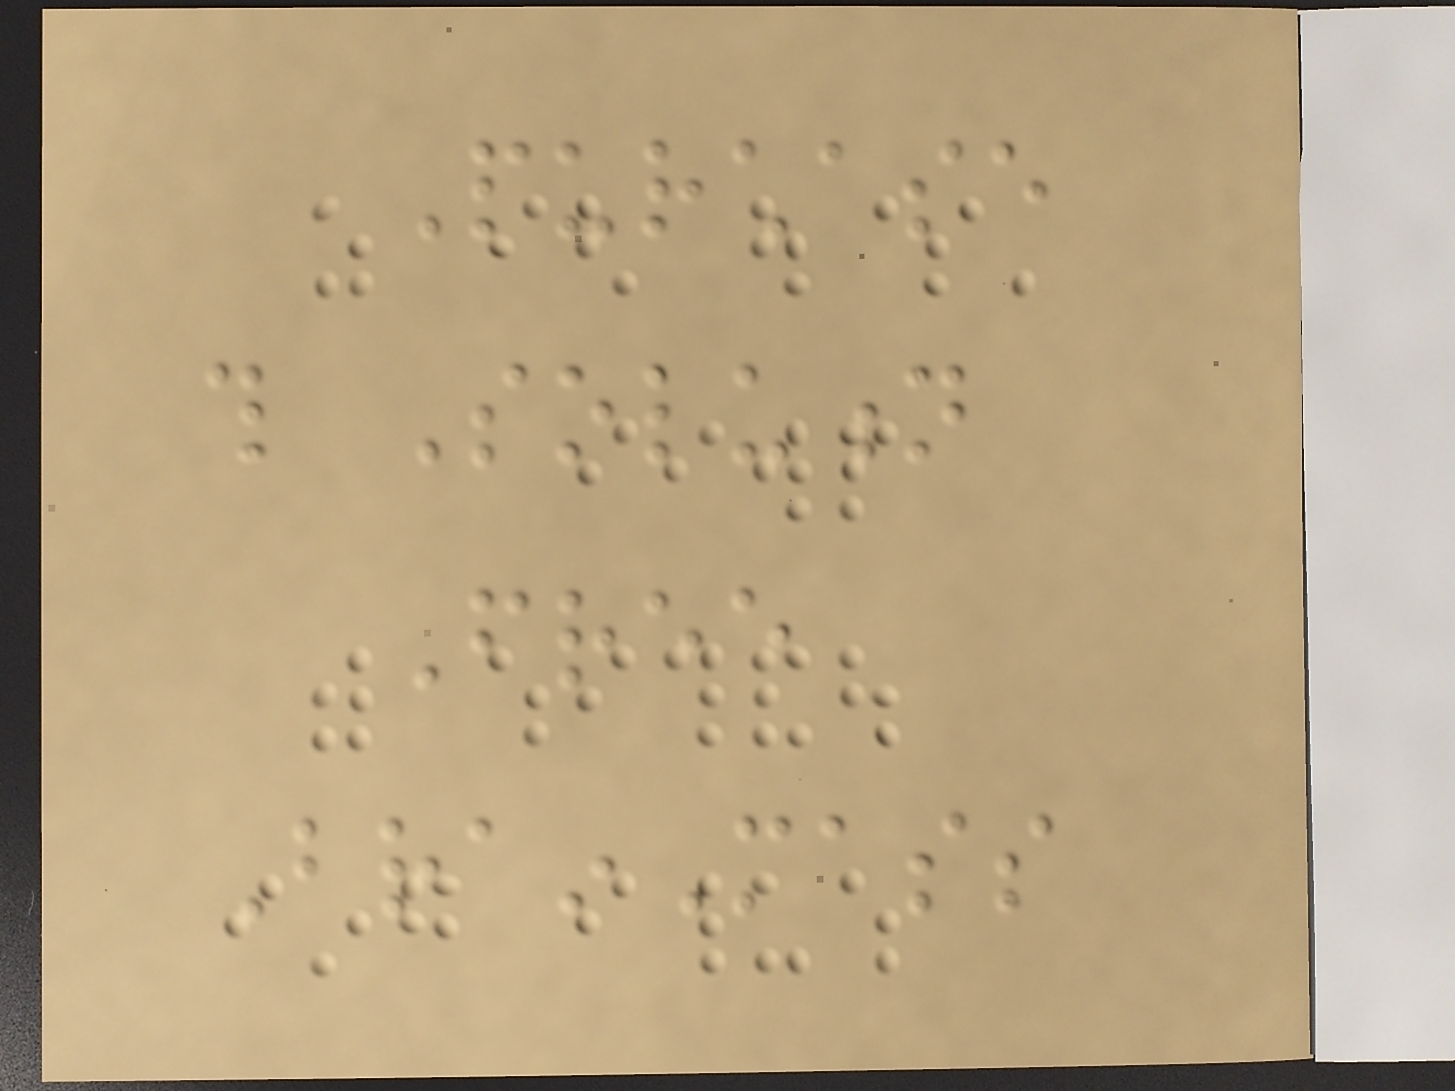Purchase
this Solution
Free
BrainMass
